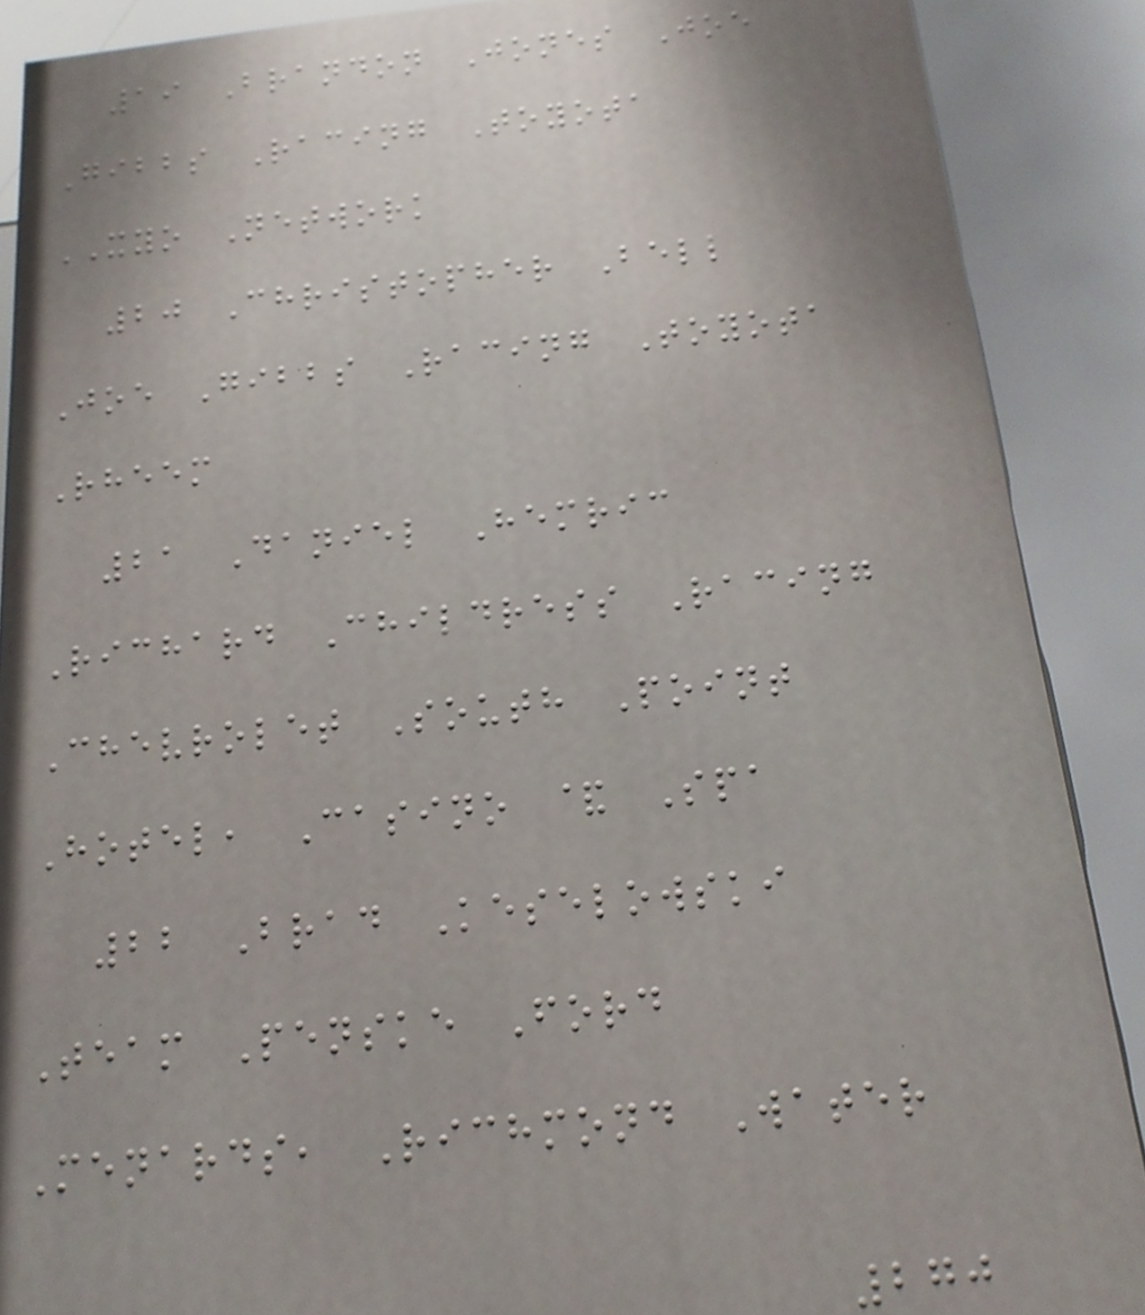19 Brandon Jones Joe
Gibbs Racing Toyota
XYO Network
20 Christopher Bell
Joe Gibbs Racing Toyota
Rheem
21 Daniel Hemric
Richard Childress Racing
Chevrolet South Point
Hotel, Casino & Spa
22 Brad Keselowski
Team Penske Ford
Menards, Richmond Water
270
